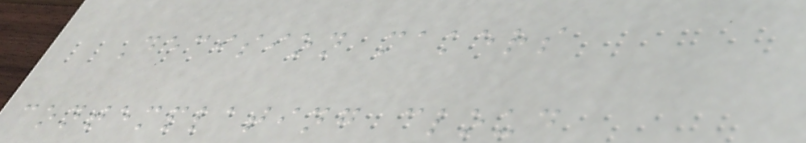Decision makers
contemplating cloud
